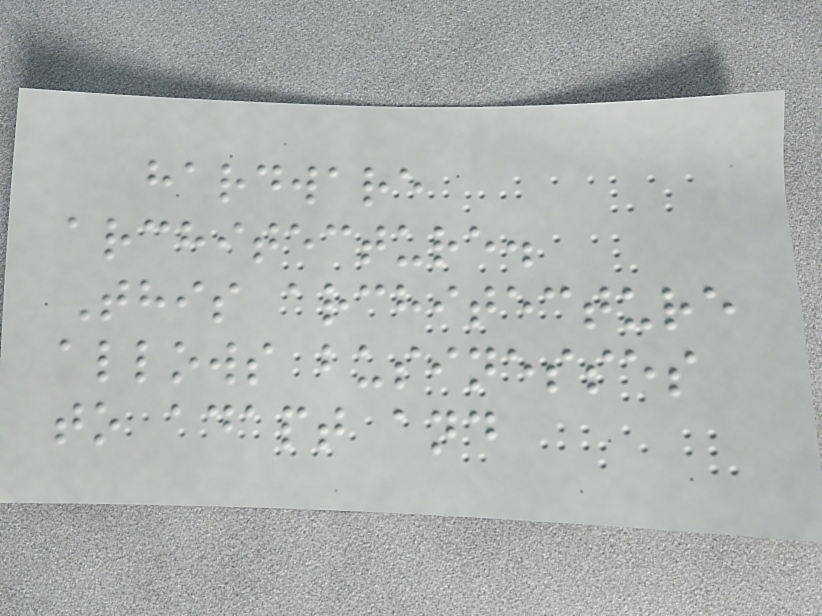hardware
architecture.
This architecture
allows businesses
to adapt and
